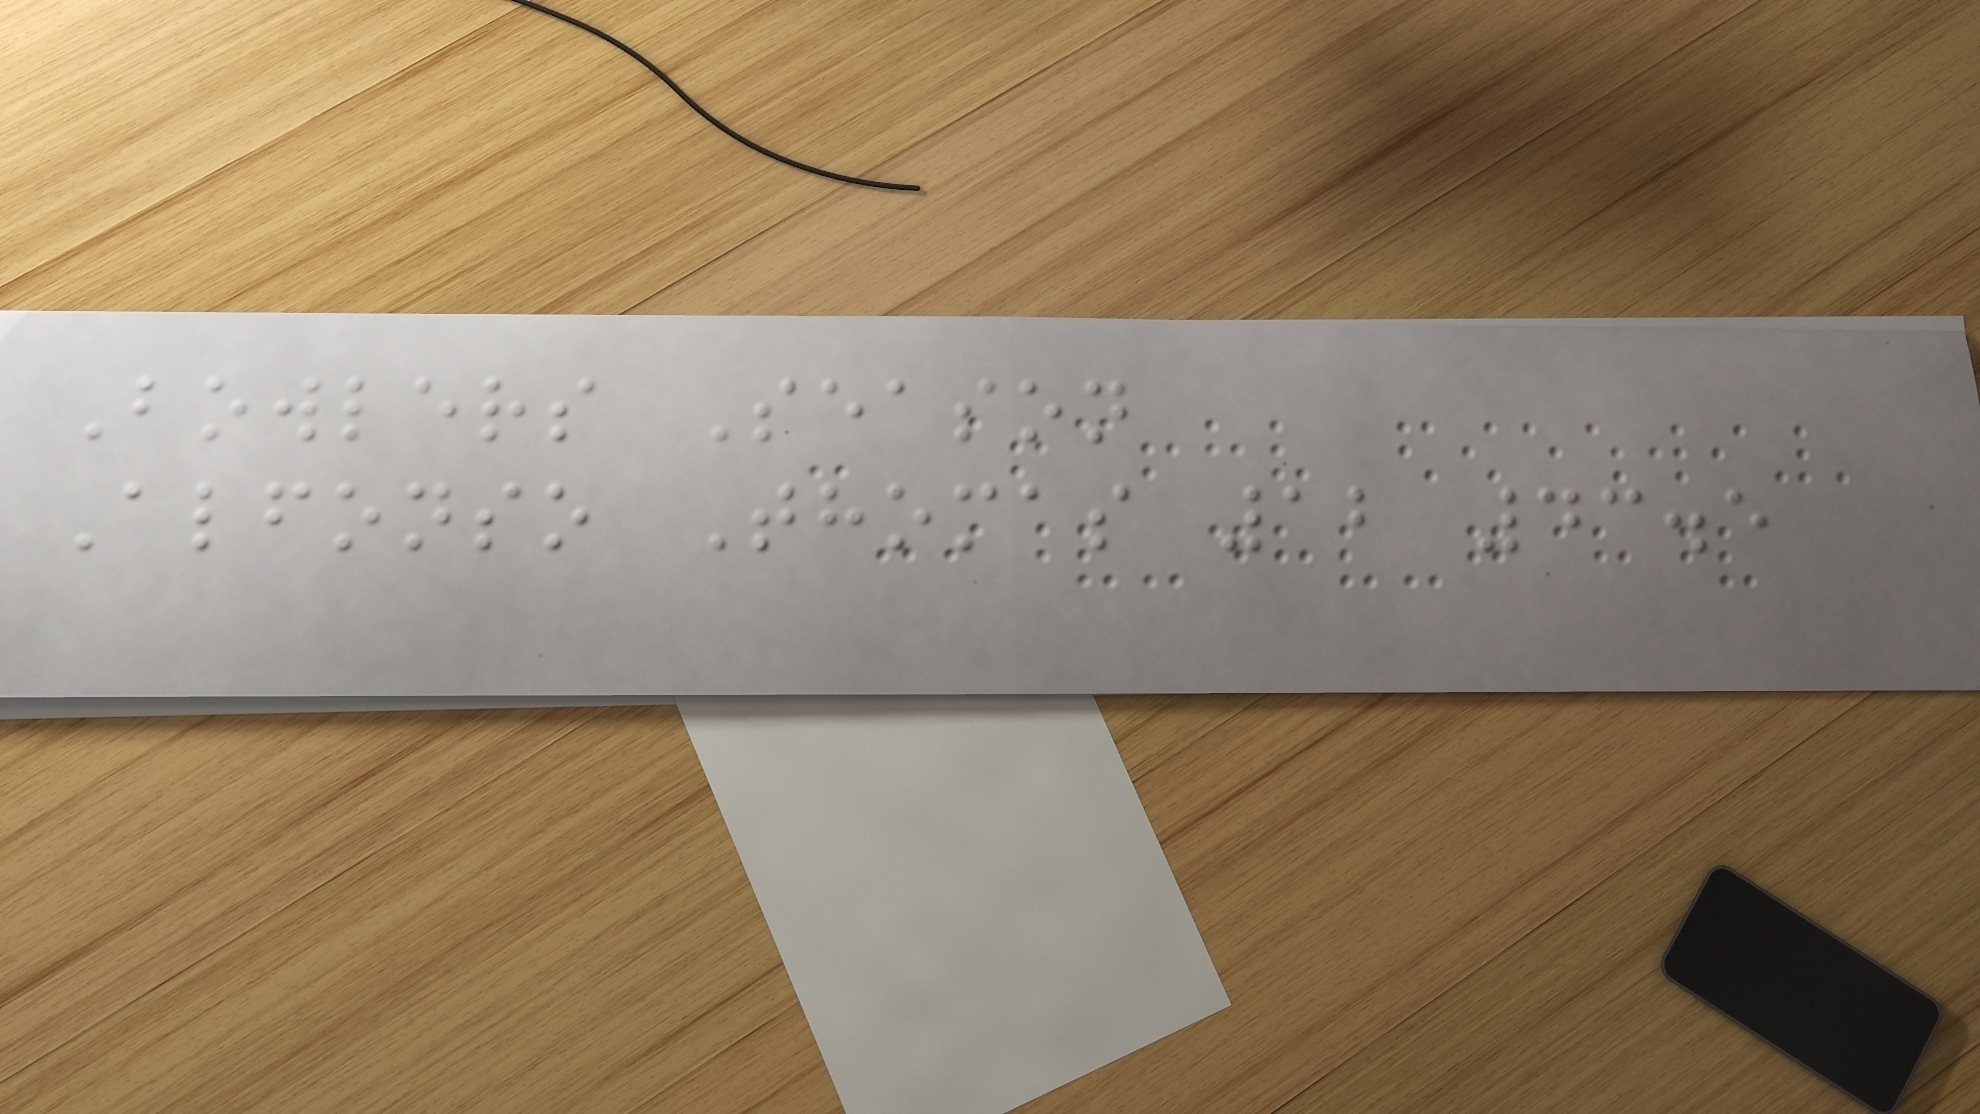Bowlers Season
Alfonso Thomas 12 43.5
